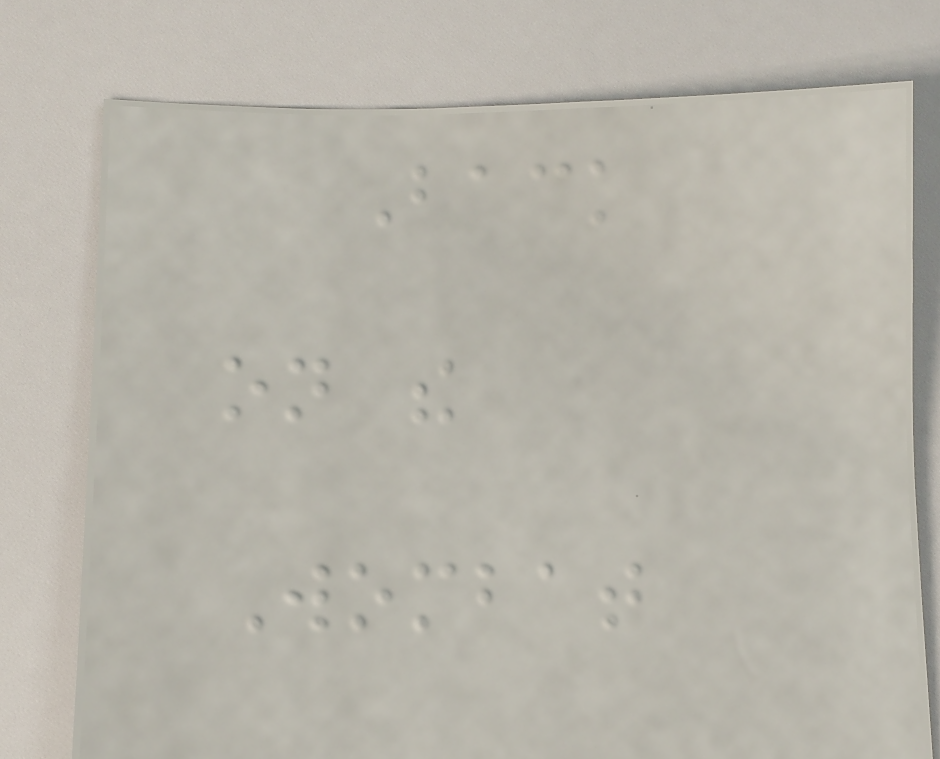Back
on the
Wombat
